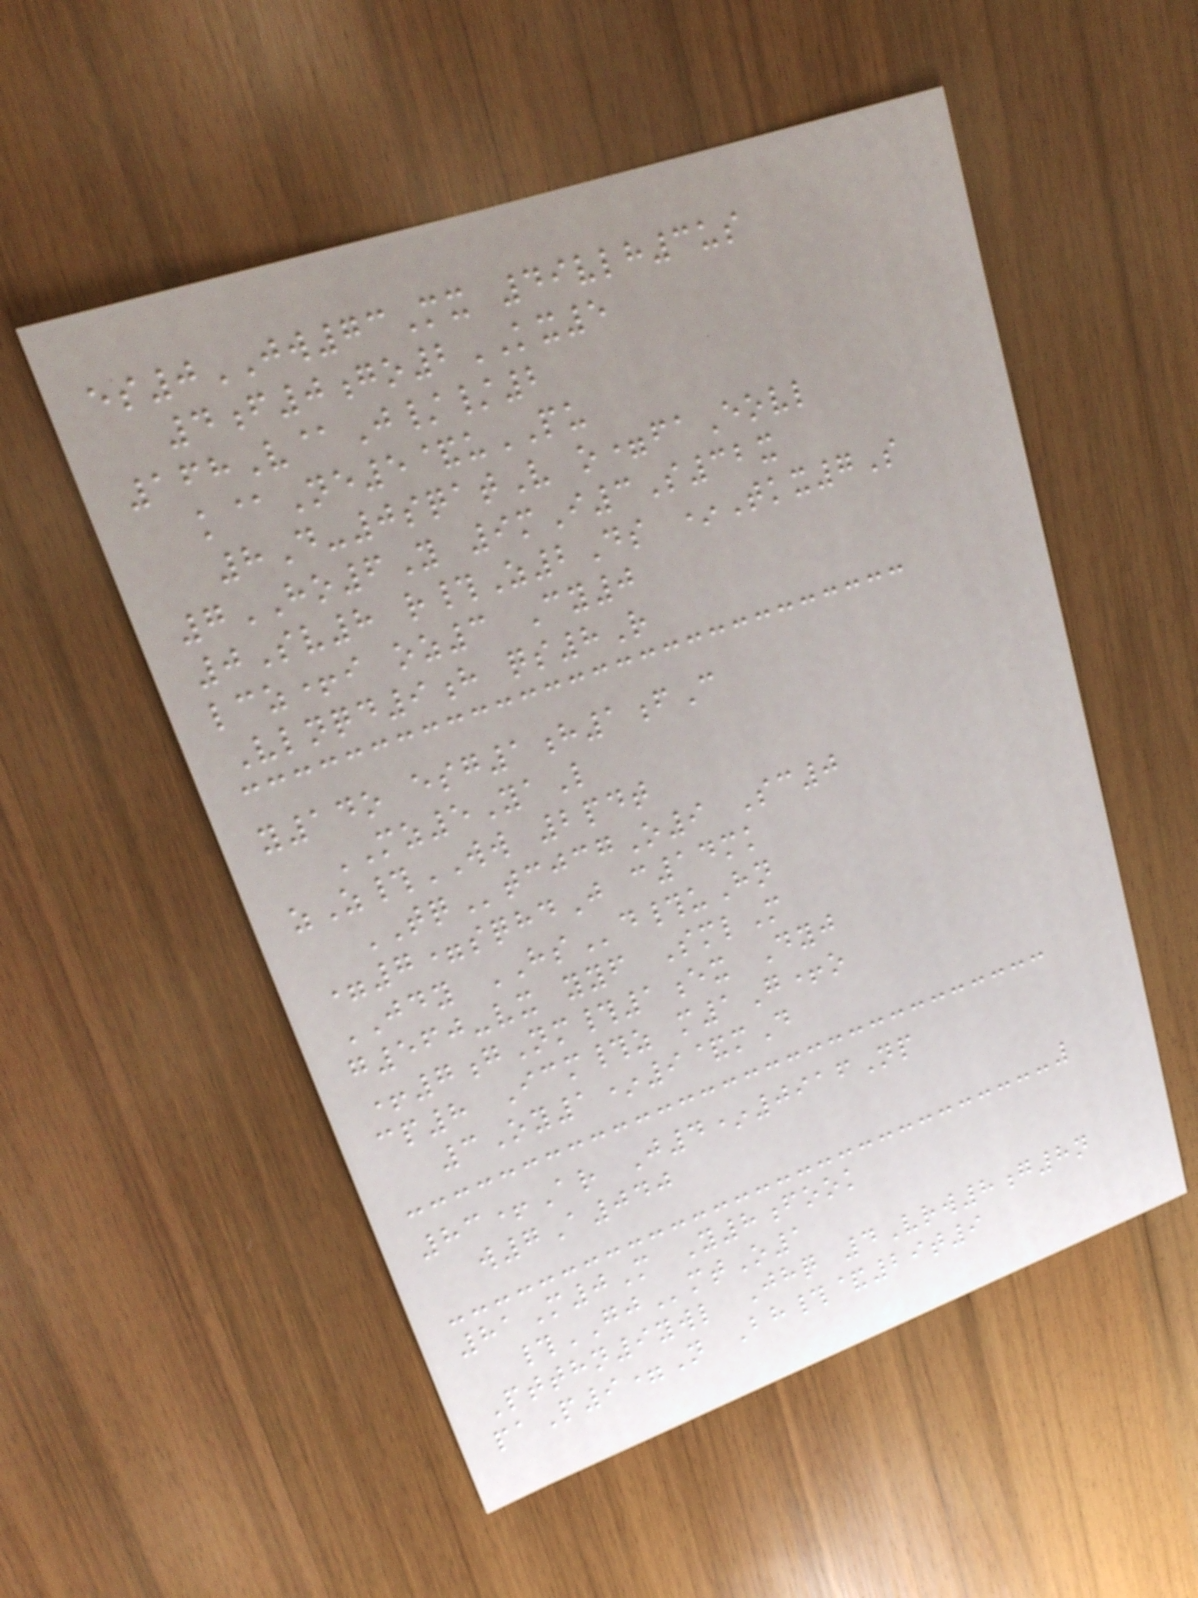es0JW73Mx 49vlh3us
4f0go2KX5
168V@J//2
k@Ne5&uPU
8D-0sqatV o=faEovl
7HO6Y 9mI3S32x
0Sv8 r#Z2Ds *Tkx7S
lcz+i oz3 Cy0
Vlnqd9h qs8R
y14o esg1h1fC
MZ5YaL
zZ#WW 2pdt
TQtcjcgO9 Sc0
=7=sqhdJ c14mk
JDY HSd#uHn
g560-vx yyf SmlM
+7gNm#1ex Dyj
cp8 Icm#z m1G+o
3Oy1*9&mD
83+Ar J4*0916Np
w7A040
81M0M Y8fook
#GJmtO1
Ptthn9ywl Jhq 4Vrw8g8n
paP9=N Bh#&29t9
